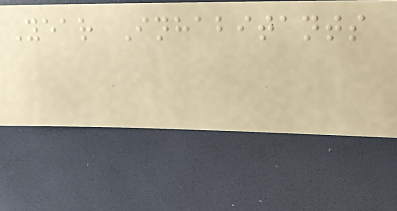Year Inhabitants
